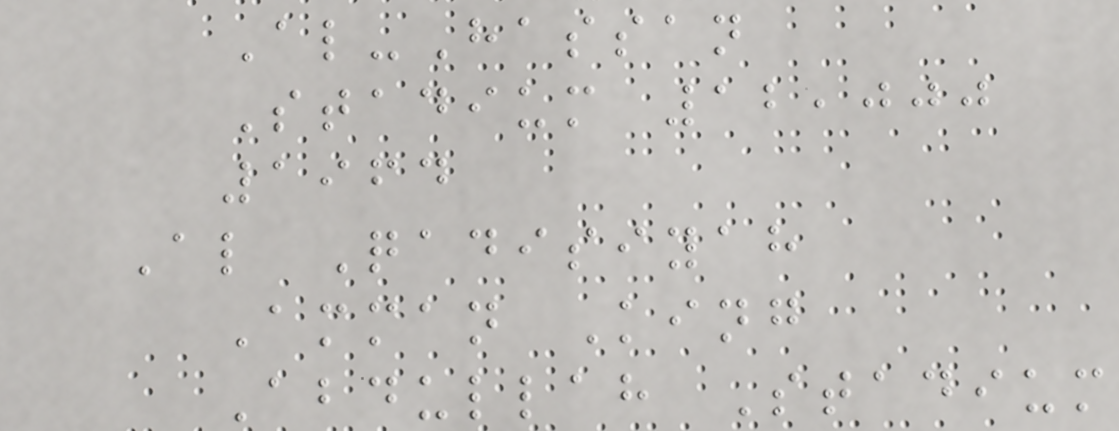Al-Hassan
Stadium 12,000
1964
Al Qadisiyah
Amman King
Abdullah Stadium
